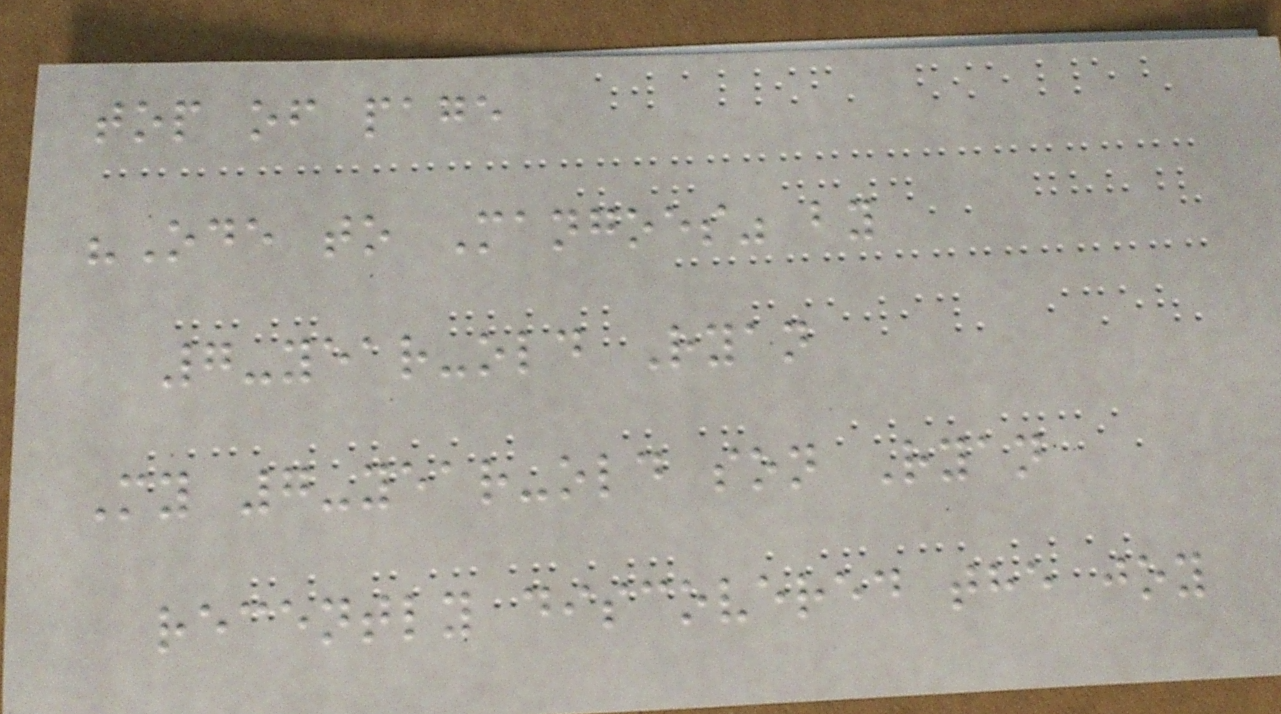top of page
"Ode to Mangoes" by
7-year-old Ryan
My 7-year-old son Ryan
recently discovered the joy
